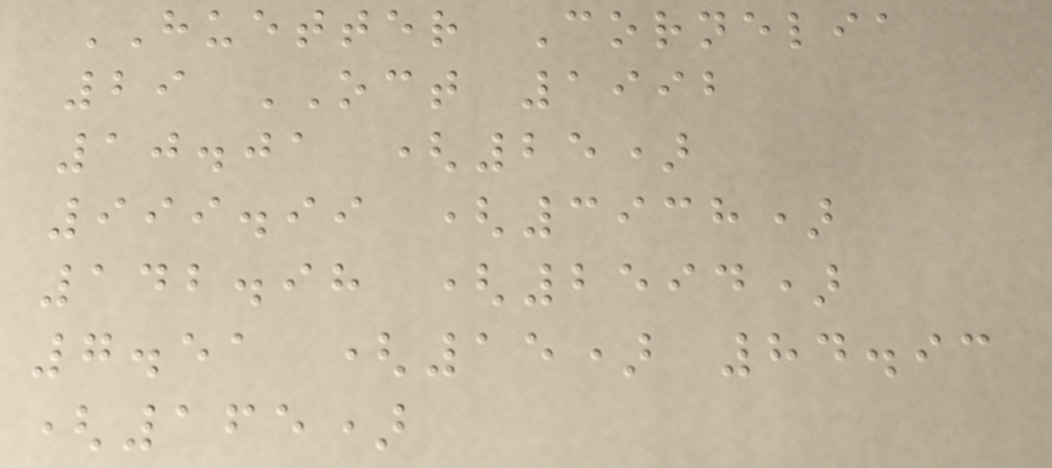HUETTER Cornelia
29 OCT 1992
10.01 (25)
999.99 (3938)
142.98 (2594)
7.51 (15) 84.93
(165)
